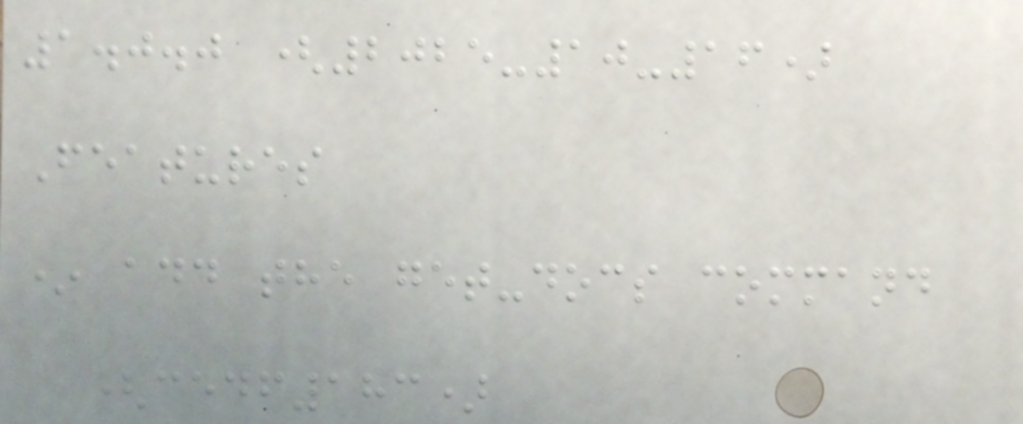1.0.0 (2025-10-16)
Features
* add the get-docs command
(cedf183)
